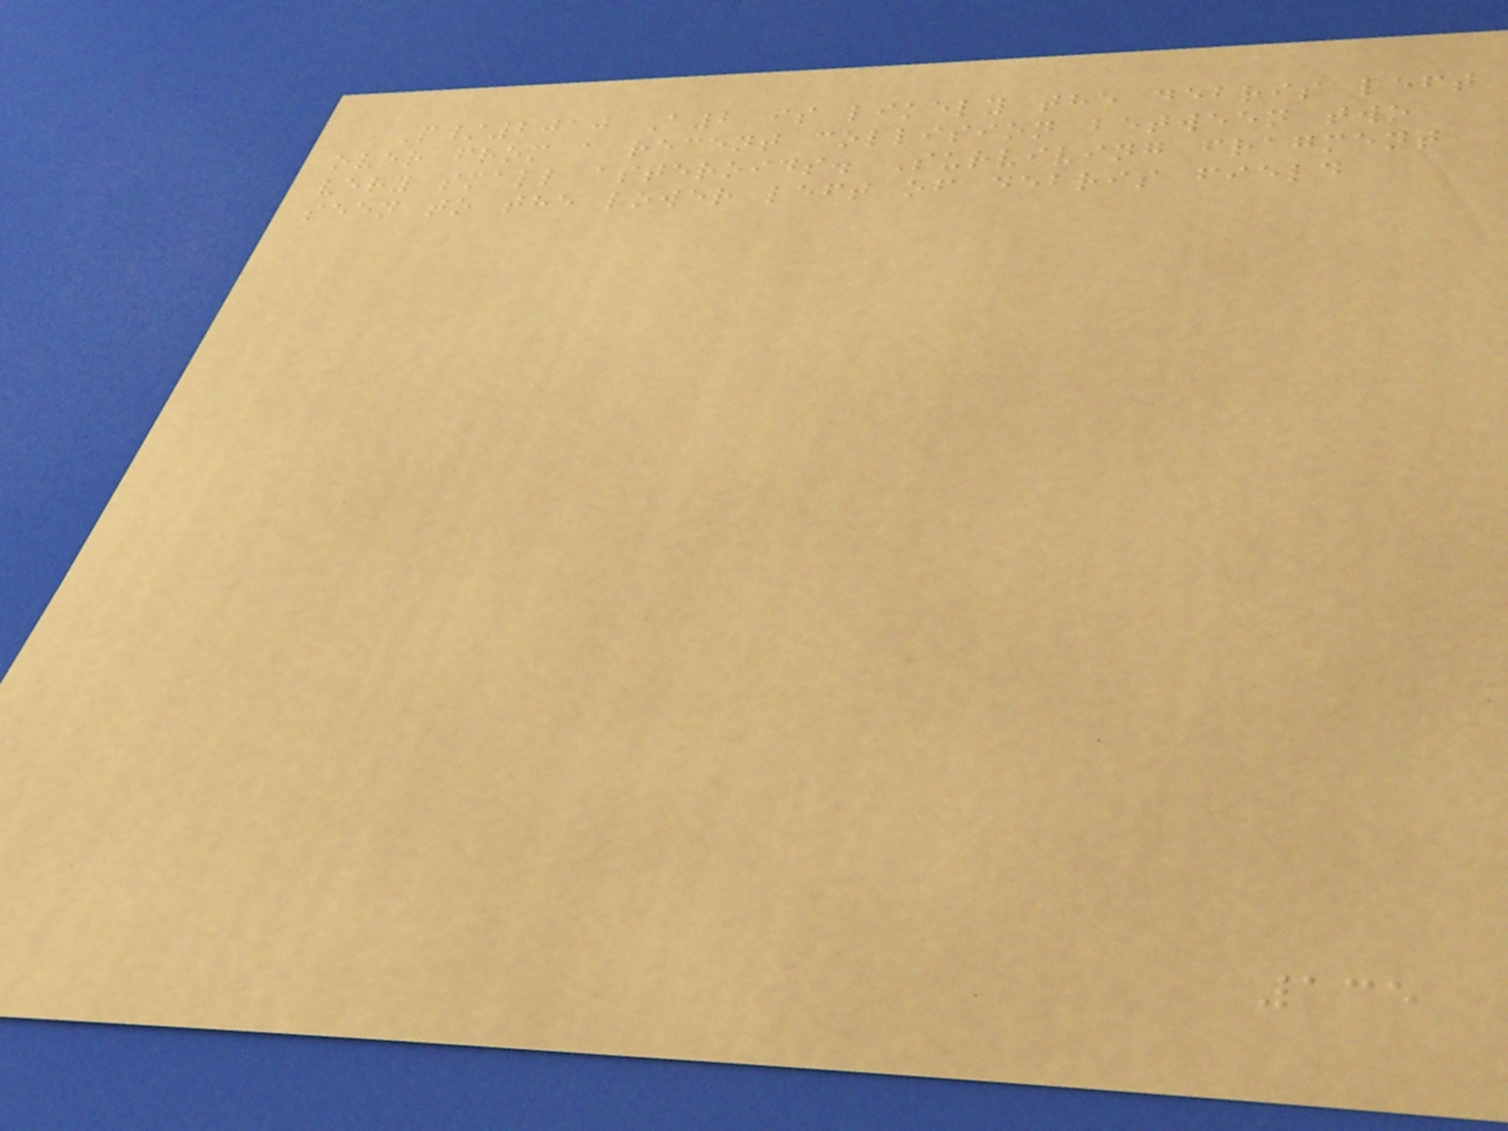P/2010 A2 is likely the debris left
over from a recent collision between two
very small asteroids. Surviving fragment
seen to the lower left of debris field
135
